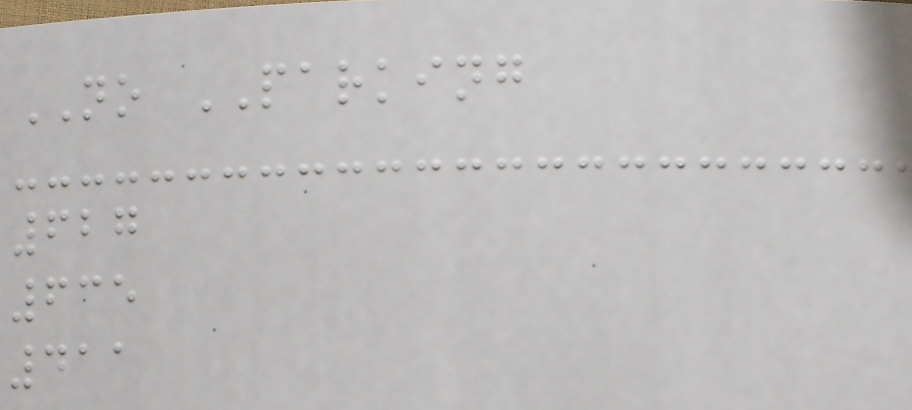NO PARKING
627
635
411
